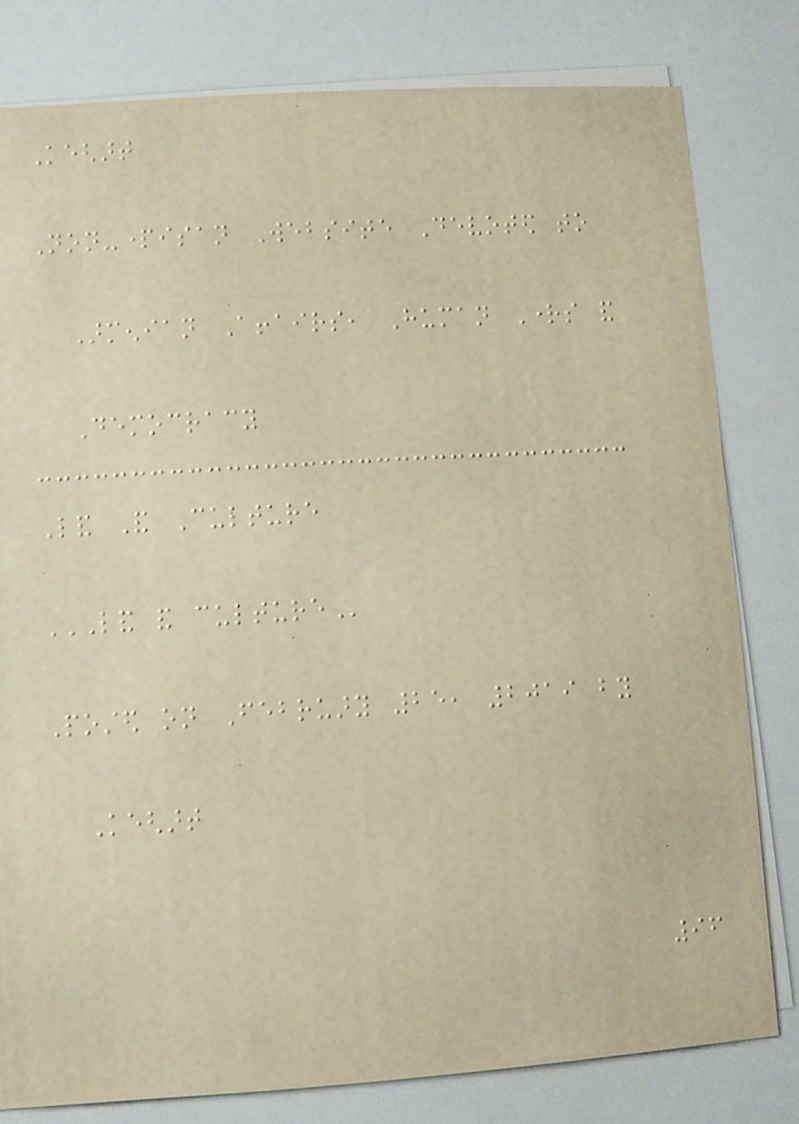Keghart
Non-partisan Website Devoted to
Armenian Affairs, Human Rights and
Democracy
Land And Culture
LAND AND CULTURE
Posted on February 25, 2019 by
Keghart
96
